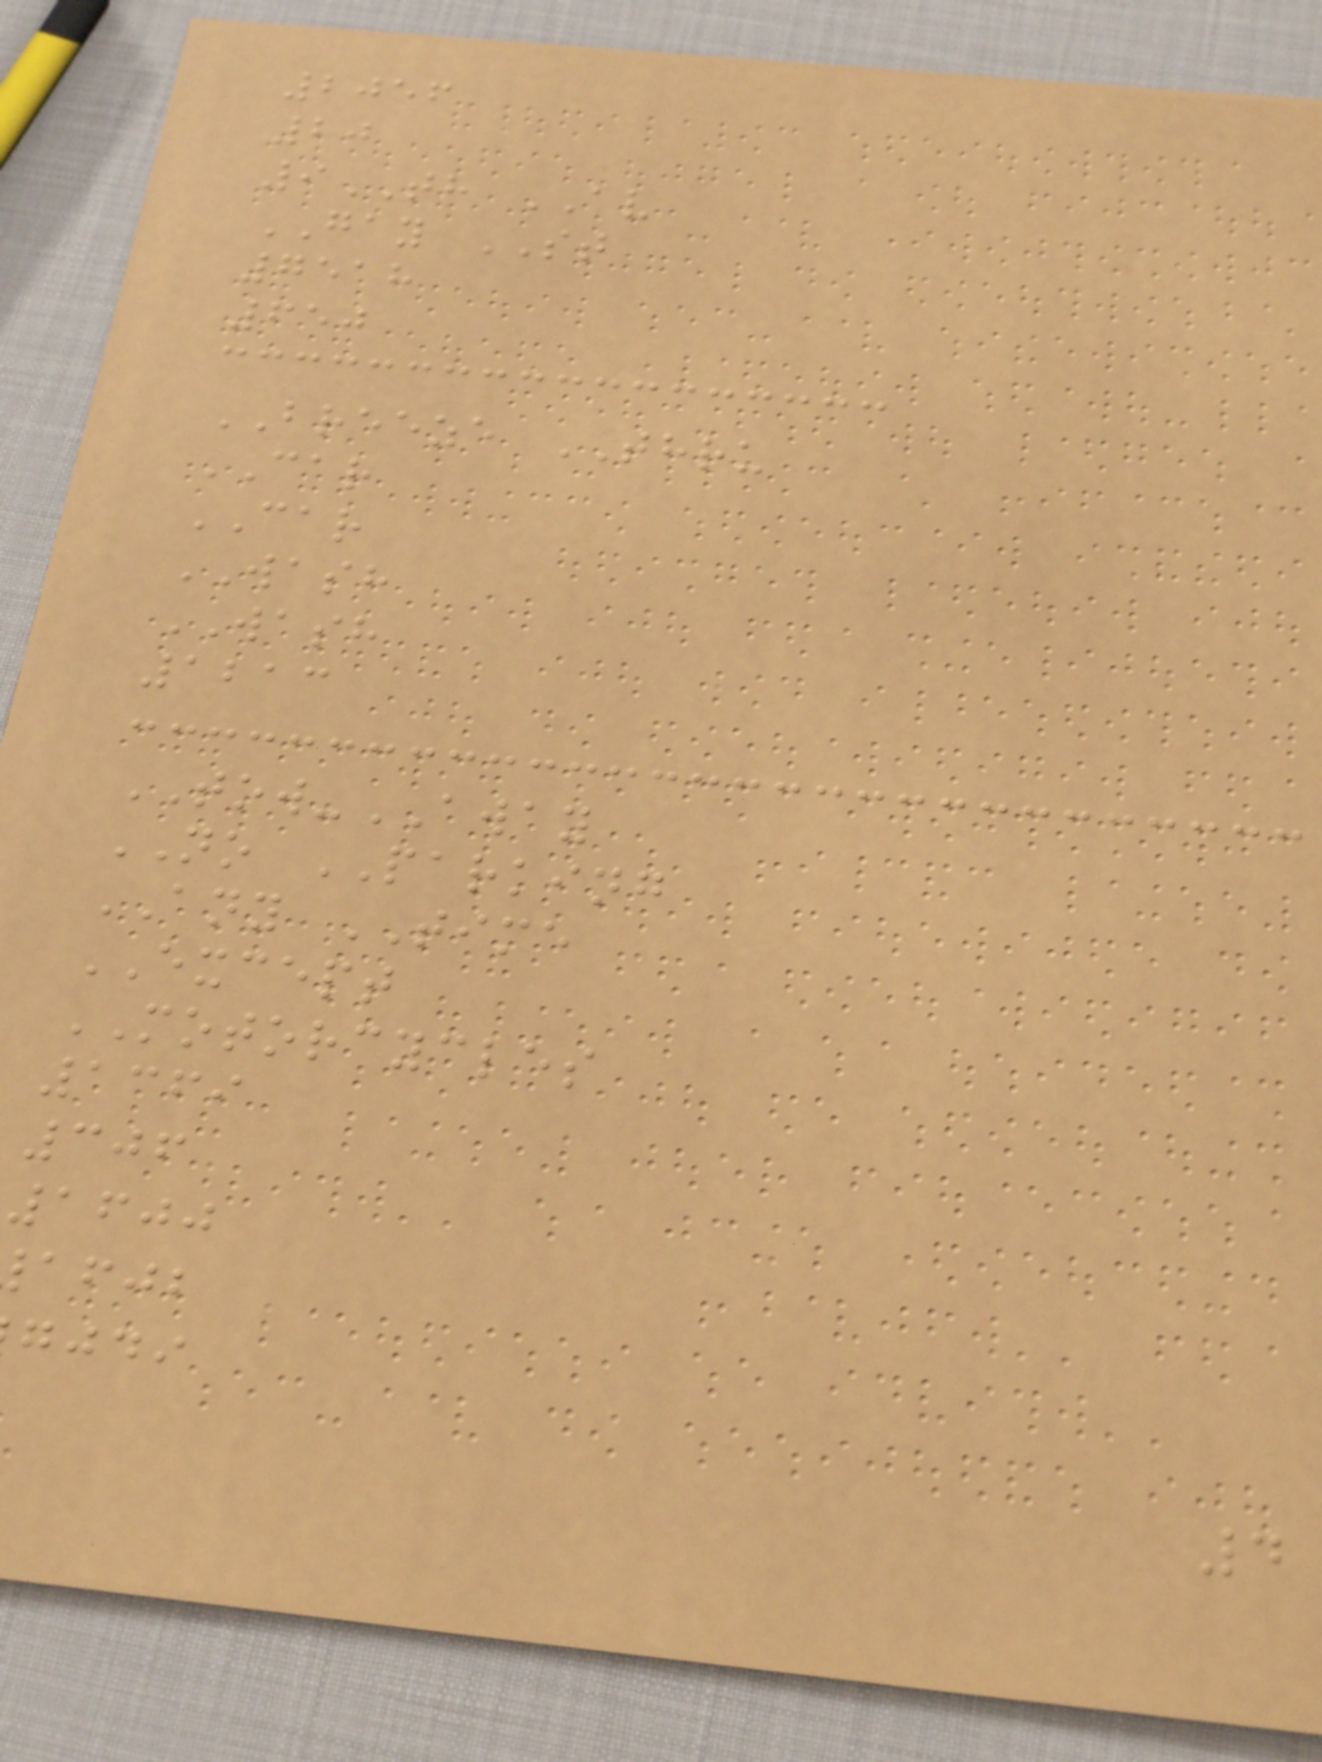2056
20
9TH AV
GAY ST
7518
650
BREEZE THRU
CAR
CAR
WASH
WASH
1213
TOW-AWAY
NO PARKING
ANY TIME
EXCEPT
MOTORCYCLES
1369
306
1600
afjb
gjdi
4
